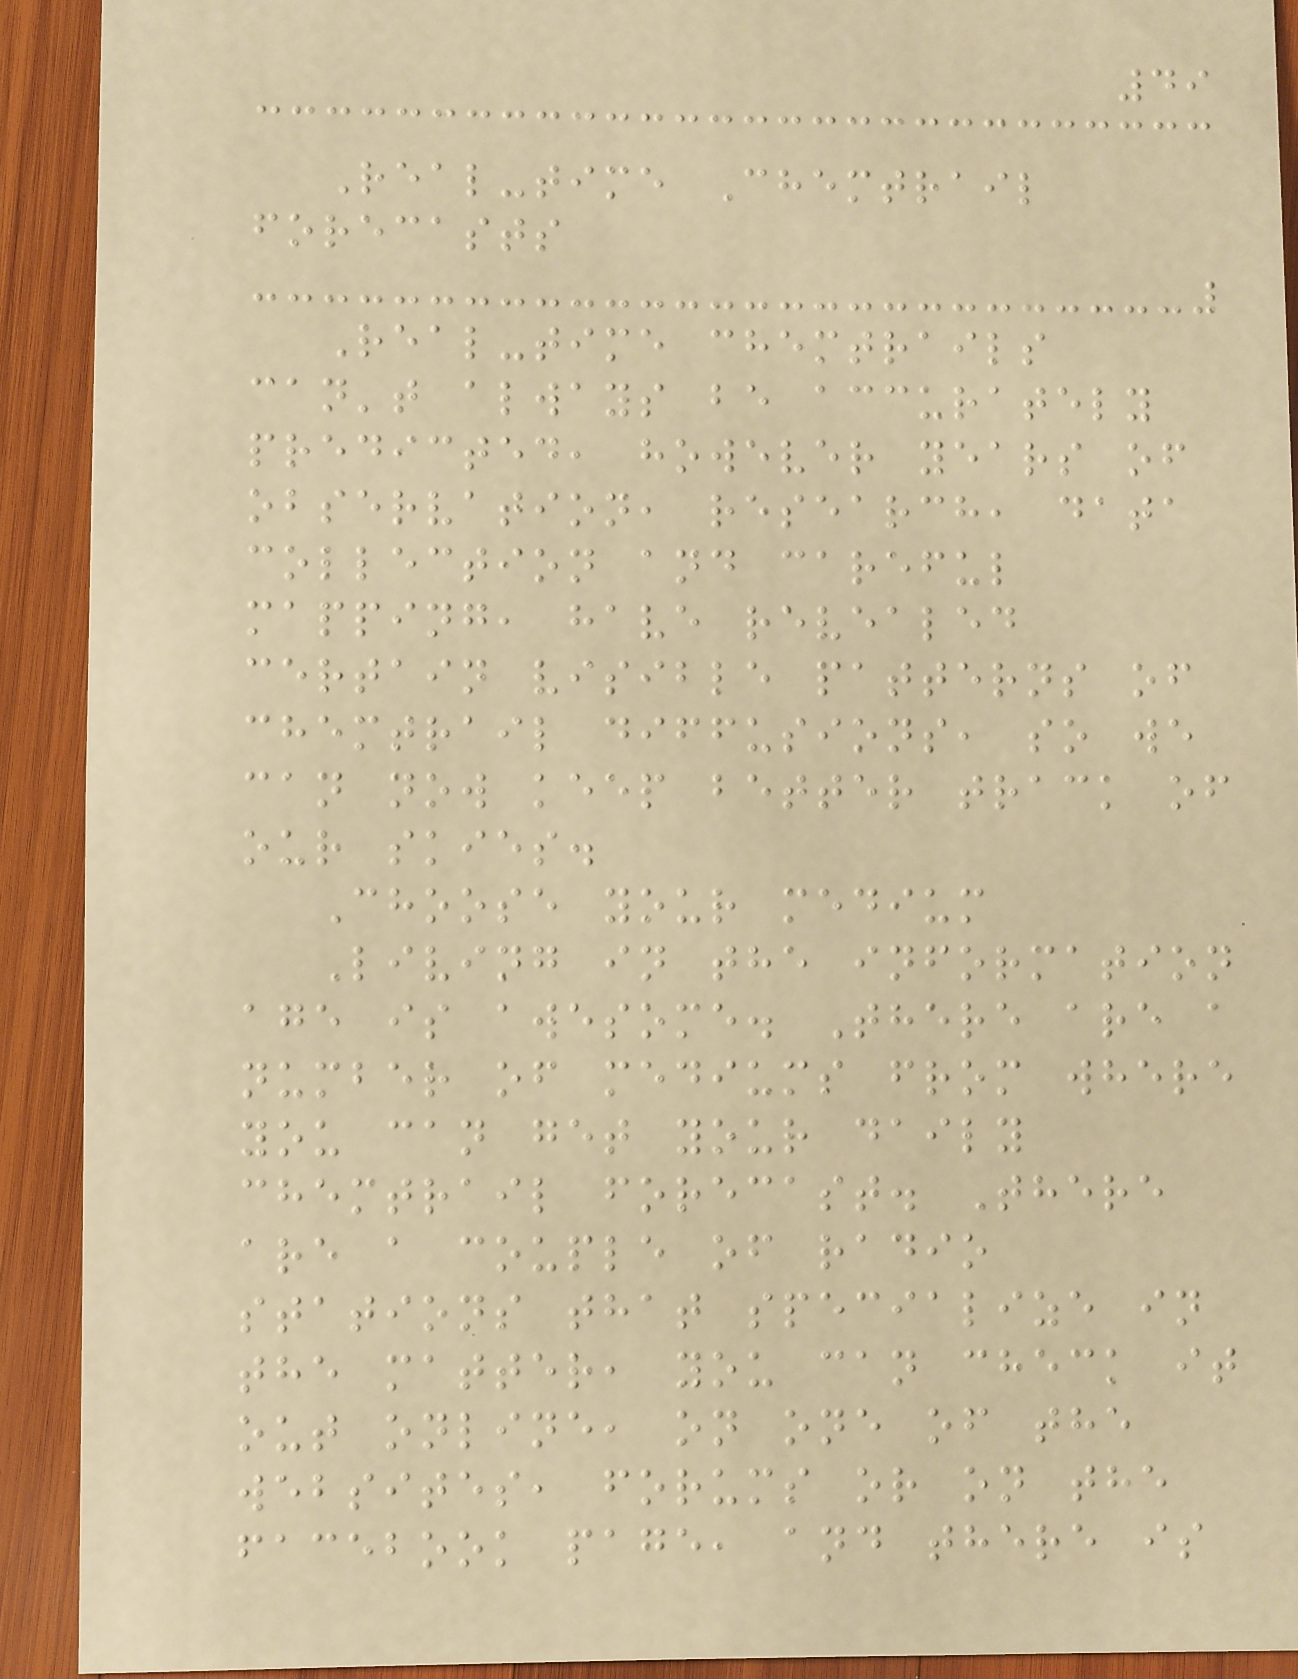49
Real-time Chemtrail
forecasts
Real-time chemtrails
can't always be accurately
predicted, however years of
observation, research, data
collection and careful
mapping, have revealed
certain visible patterns of
chemtrail diffusions, so we
can now keep better track of
our skies.
Choose your medium
Living in the information
age is awesome. There are a
number of mediums from where
you can get your daily
chemtrail forecast. There
are a couple of radio
stations that specialize in
the matter, you can check it
out online, on one of the
websites, forums or on the
facebook page, and there is
